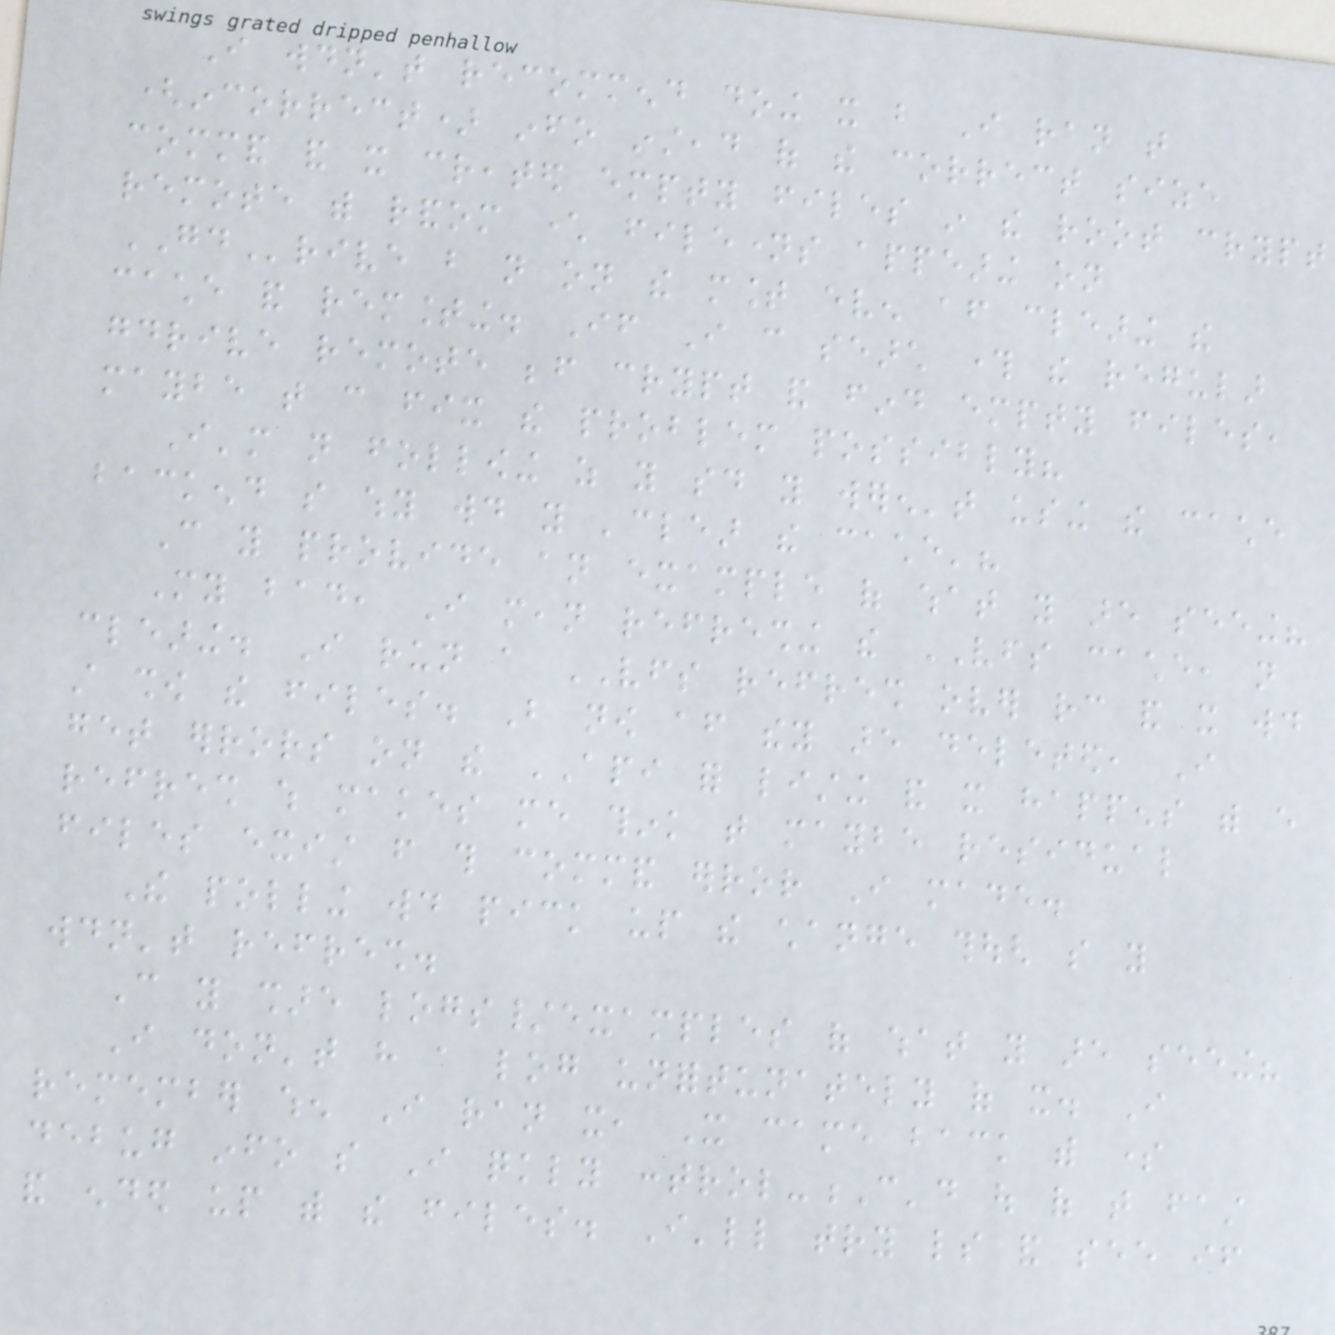I wouldn't recommend doing it but I ran that
(incorrect) info instead of the correct size
command and it created empty files in the root crypt
remote with random character filenames appearing on
GDrive but not on the mount even after clearing the
cache and remounting. If I can search through the regular
gdrive remote before crypt and find empty files,
maybe that can fix the problem possibly?
I'm not following as you said you weren't using the cache
backend so why would you 'clear the cache'?
Can you provide an example of what you are seeing?
My bad, I mean refreshing the VFS cache, not
clearing. I run a VFS refresh over rc and it would
still show the files. But now after they are deleted, I
get errors on the API for listing and it happens with every
refresh which makes me think that maybe residual
files exist from this command error I made.
The polling would pick up the change though so you
wouldn't refresh.
Can you share logs/examples of what you are seeing?
I don't have a log unfortunately of it. I
remember when I ran it, It came back with some
debug info so I quickly control-C'd out of that fast
and ended up with the files. I'll try ls and see if
